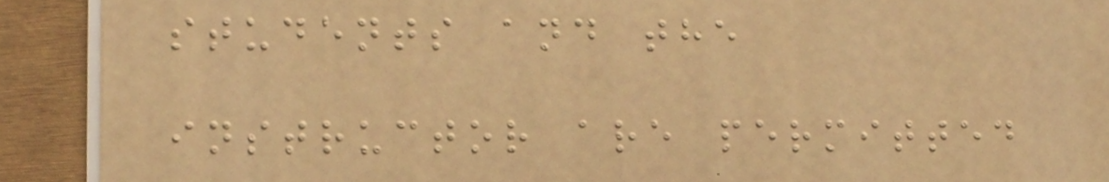students and the
instructor are permitted
